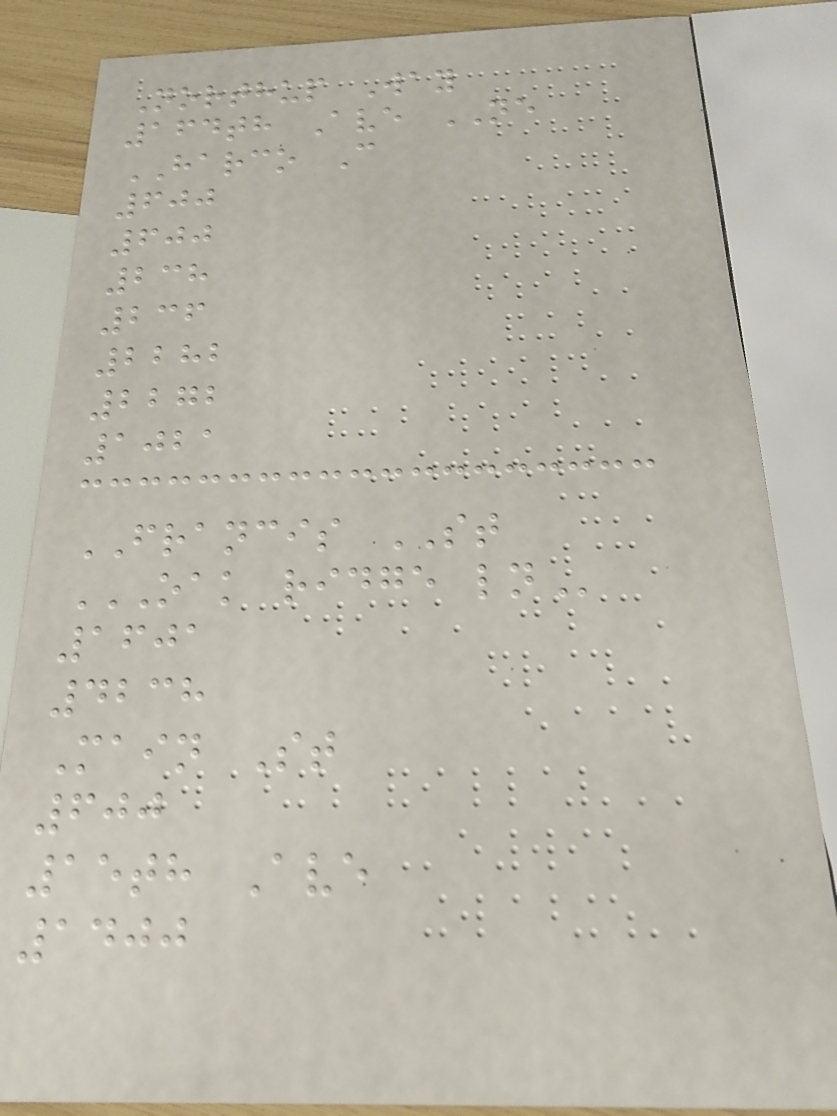Northup Way
164th Ave NE
HARCO C
600
600
238
236
2282
2272
1021
FRANCIS ST
OAK RIDGE LN
1601
4238
Main St
600
15th Ave
1400
